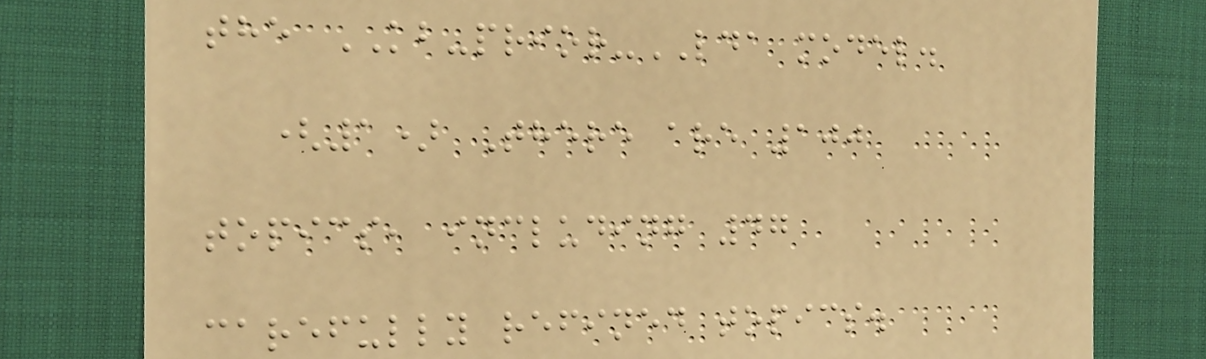the KB-prior-LDA model.
(1) There are 100
topics, including 47
carefully refined topics.
